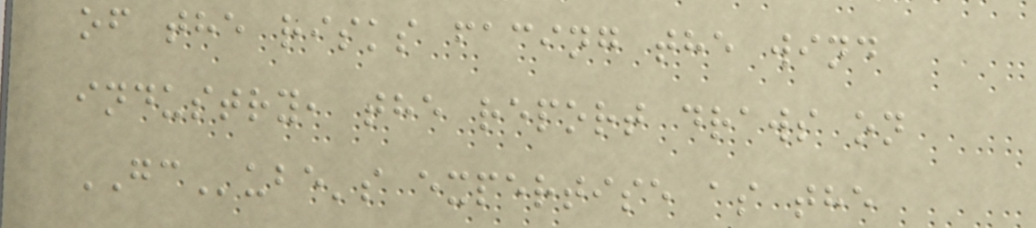of the risks facing the wind
industry, the report draws on
GCube's expertise as the
